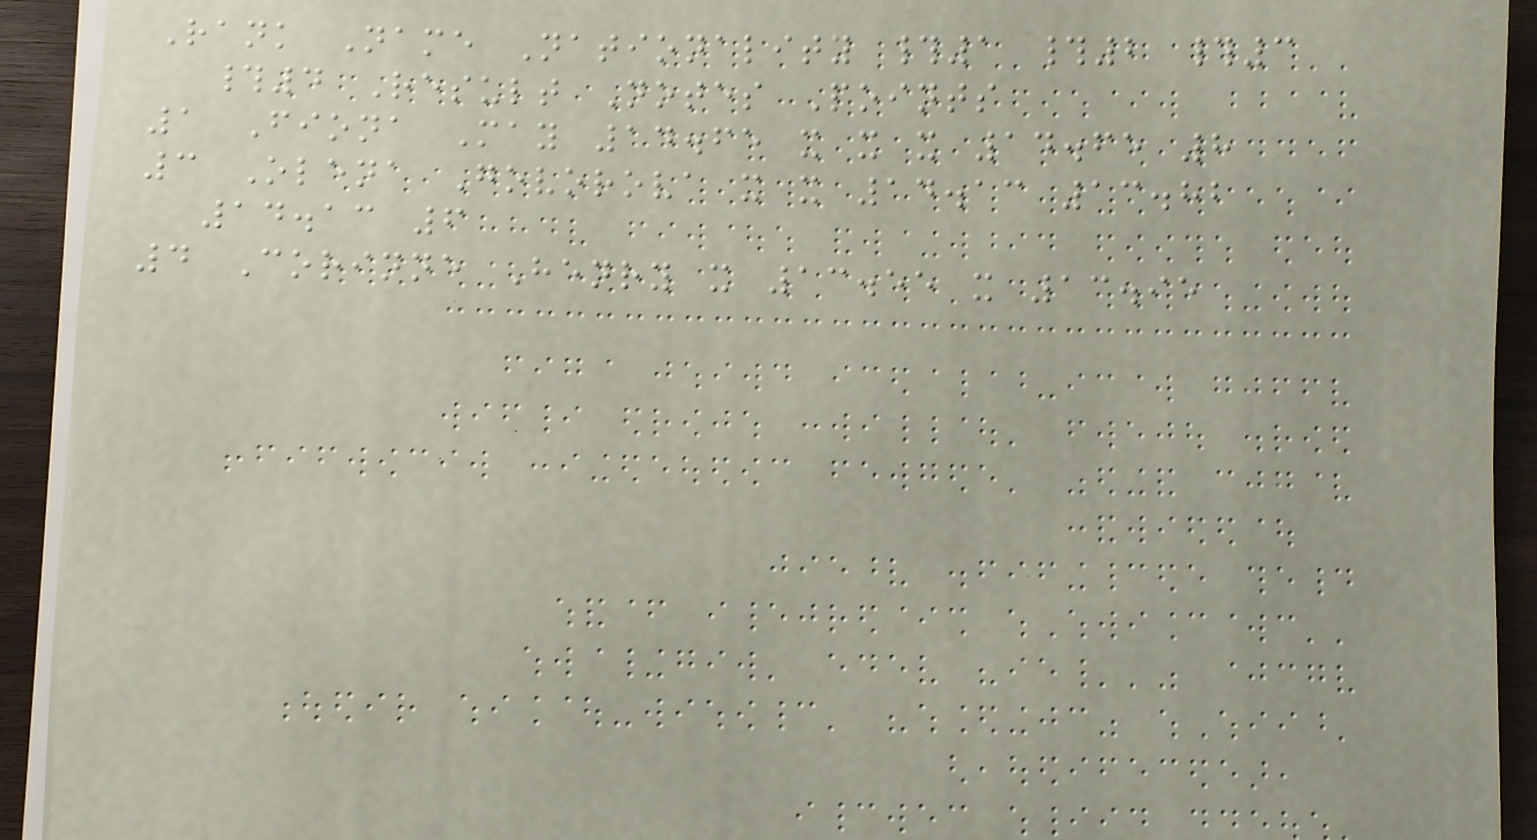Rank Name Nationality #1 #2 #3
#4 Result Notes Points
1 Fiona May 14.65 x x x 14.65 8
3 Olena Govorova x x 14.13 13.82
14.13 6
4 Corinne Henry x 13.55 x 13.95
